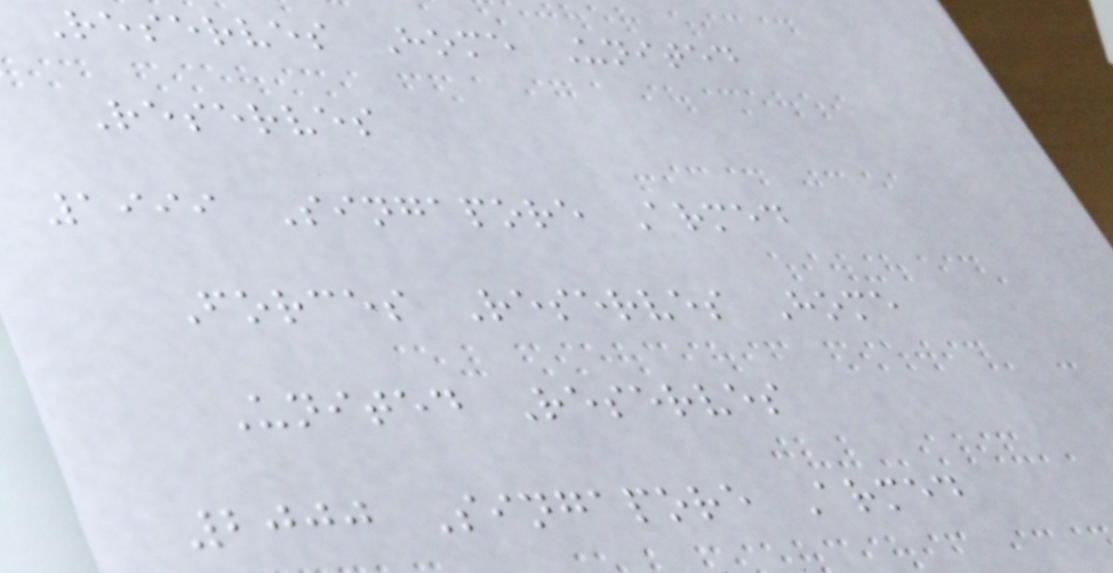Reserves Home United
Reserves
1999 Singapore Armed
Forces Reserves Home
United Reserves
2000 Singapore Armed
